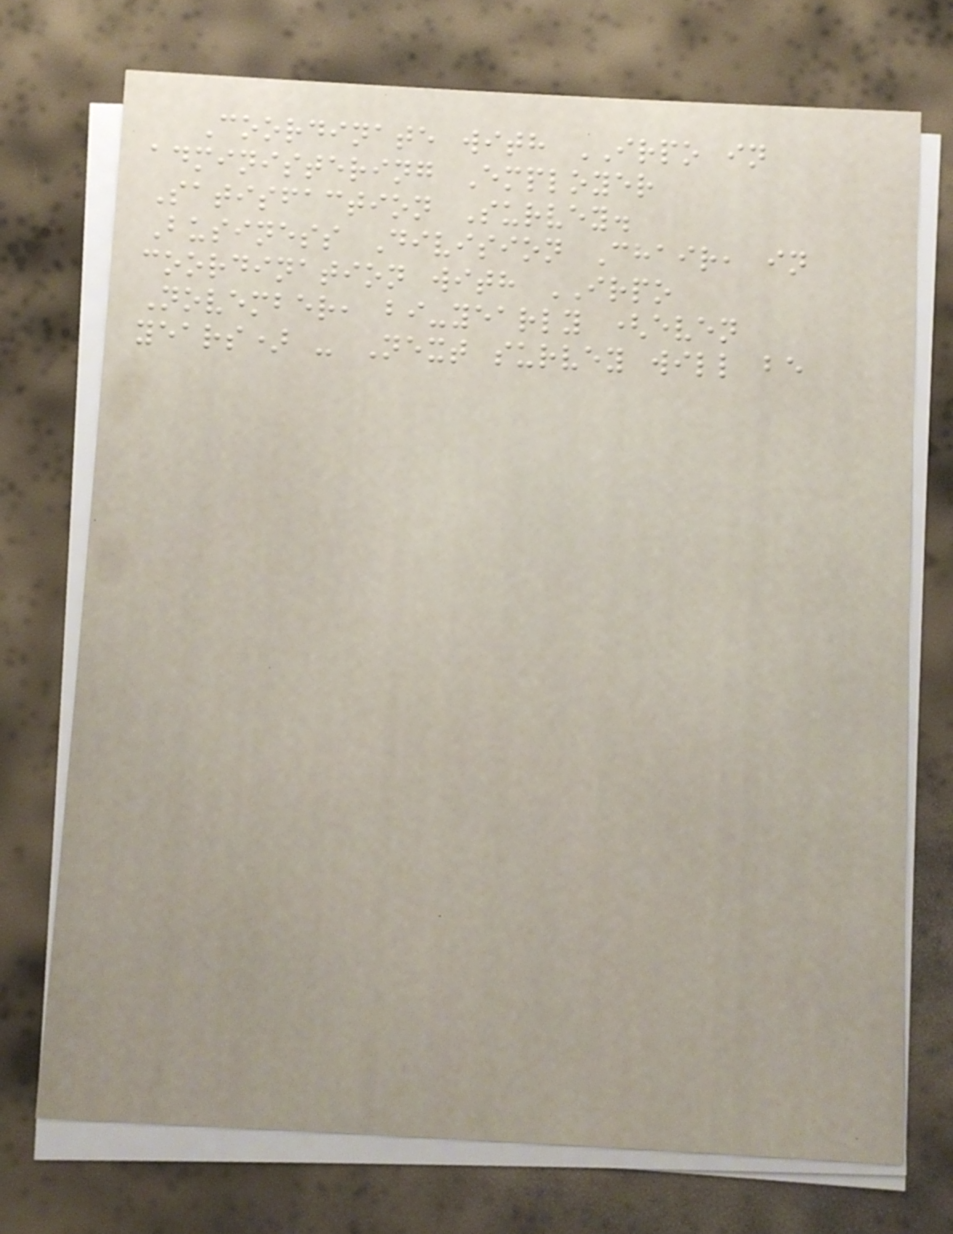Coordinate with IRPO in
administering Employer
Satisfaction Survey.
Business Division Chair, in
coordination with IRPO
November, bi-yearly (even
years) - Next survey will be
